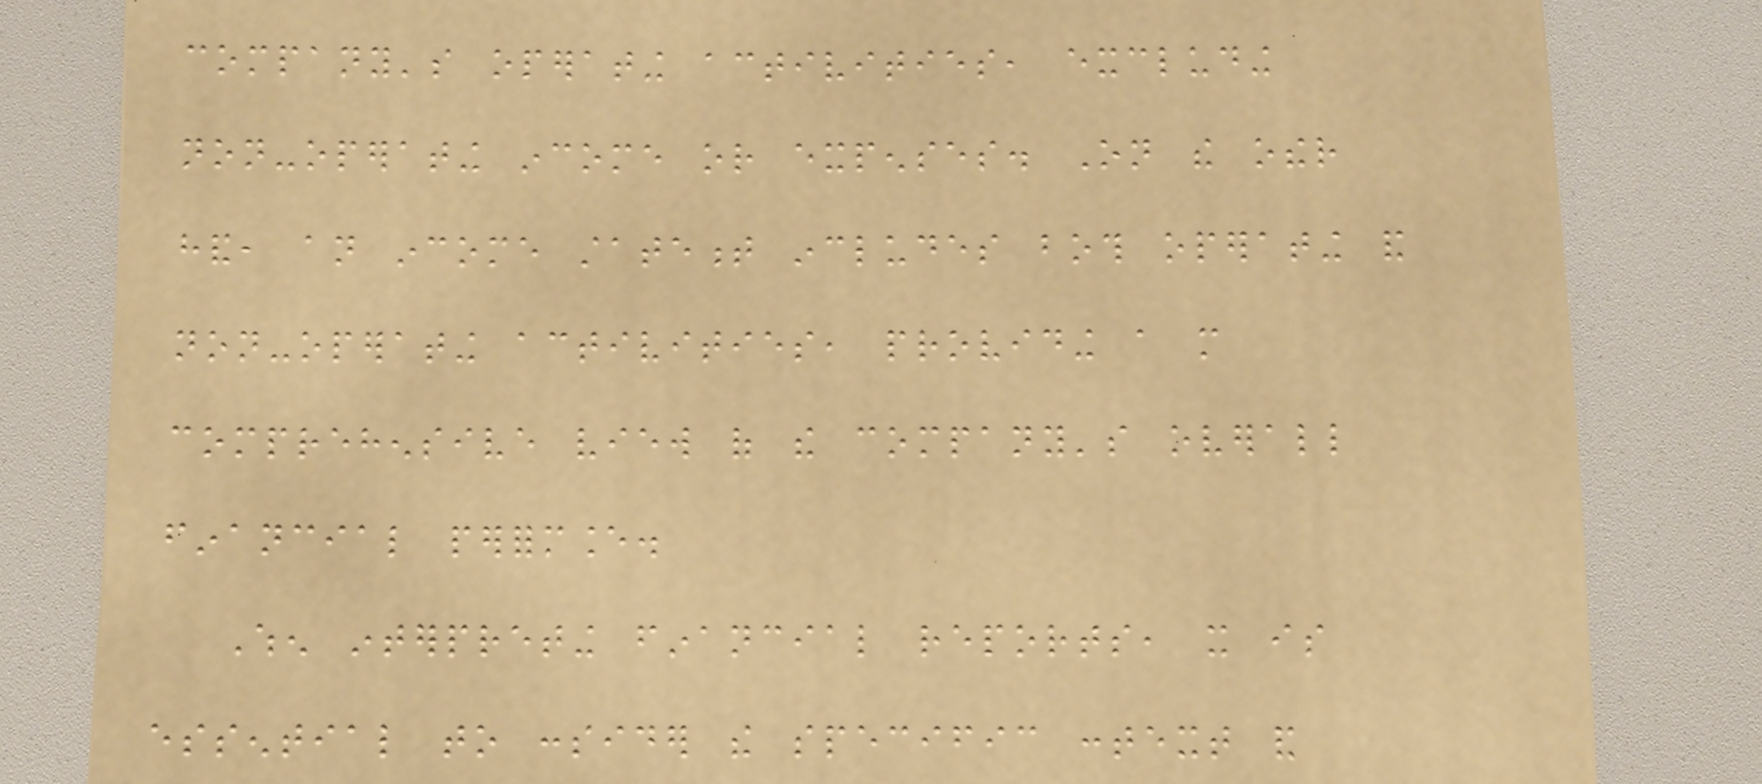company's operating activities, excluding
non-operating income or expenses. On the other
hand, an income statement includes both operating and
non-operating activities, providing a more
comprehensive view of the company's overall
financial performance.
When interpreting financial reports, it is
essential to consider the specific context and
